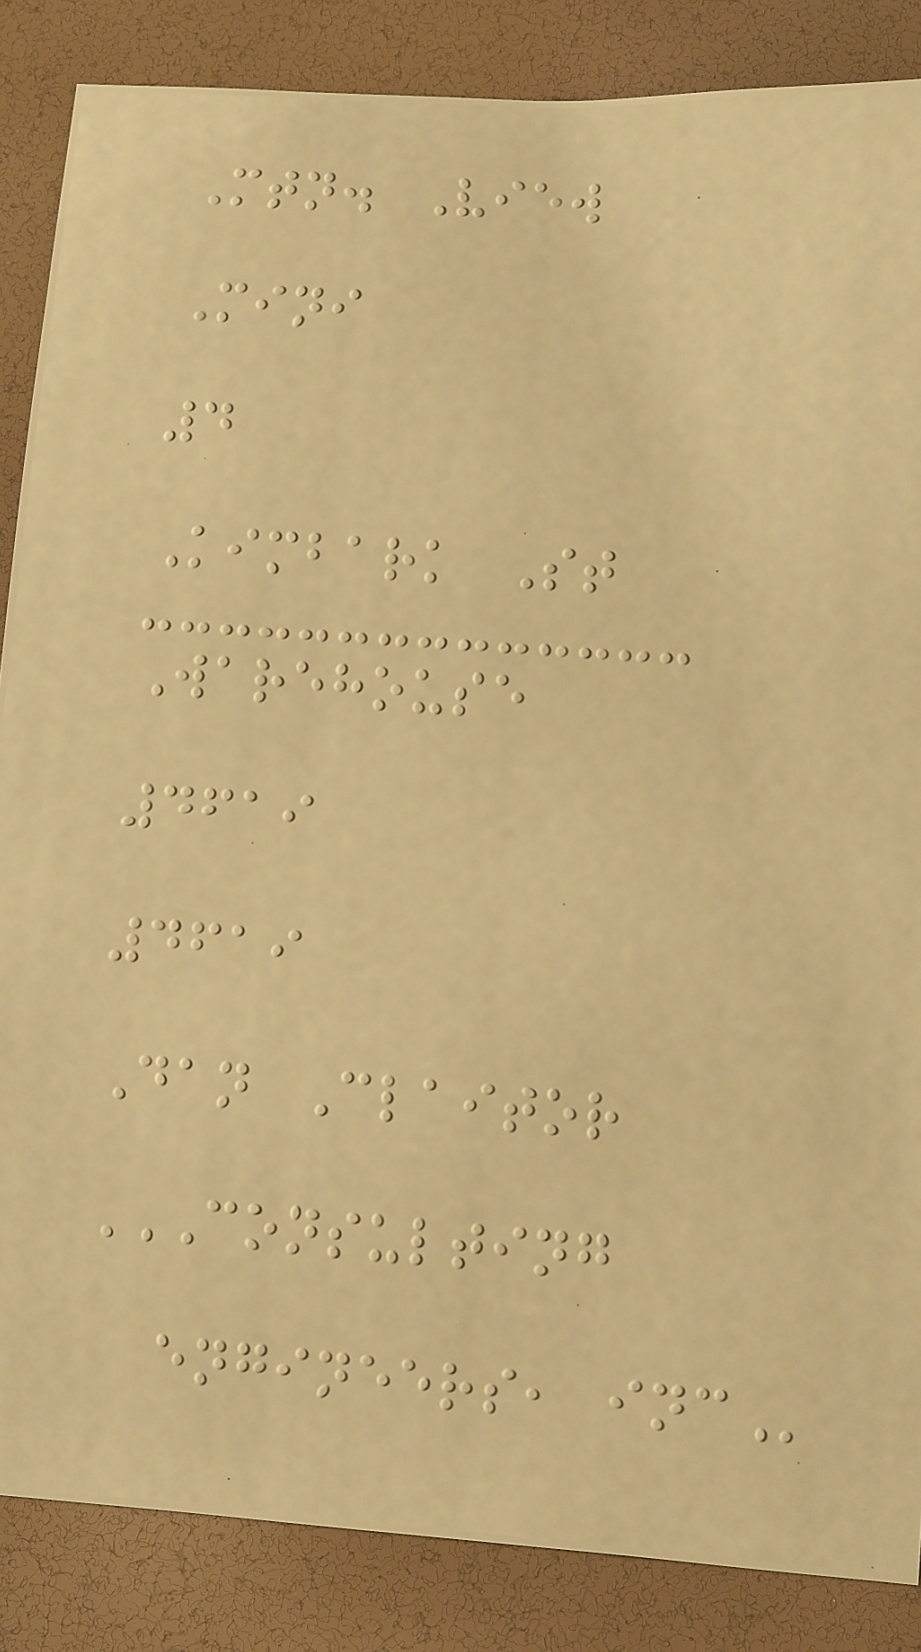Mtn. View
Mini
4
Kimbark St
Warehouse
4619
4619
Dan Claitor
CONSULTING
ENGINEERS, INC
